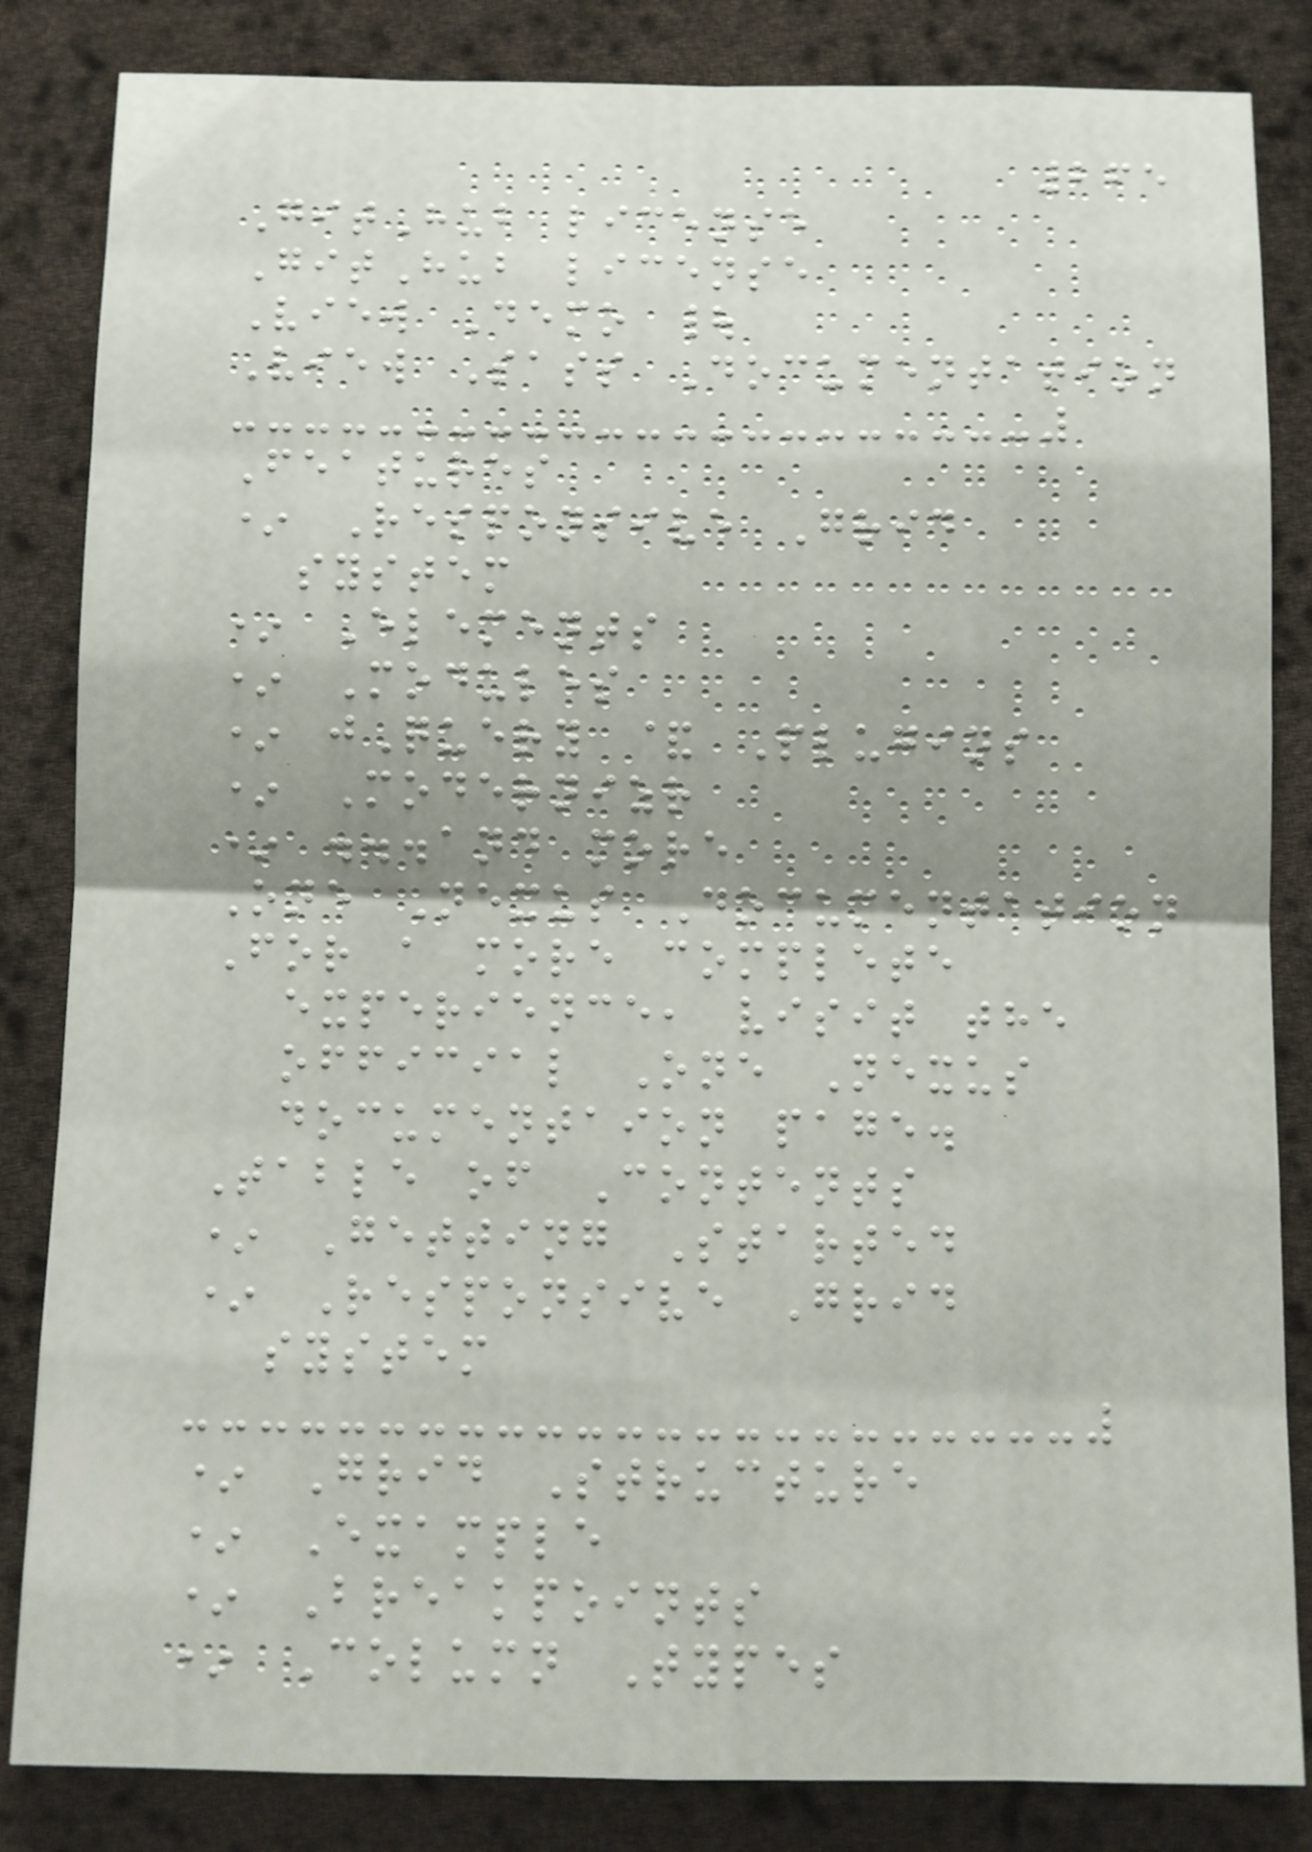265
GitHub license
GitHub license
View Demo |
View Sass Documentation
Features
* Responsive Grid
system
* Elements
* Modules
* jQuery & Plugins
* Modernizr
* ...and more
One Nexus Documentation
For a more complete
experience, visit the
official One Nexus
documentaion page.
Table of Contents
* Getting Started
* Responsive Grid
system
* Grid Structure
* Example
* Breakpoints
* Column Types
